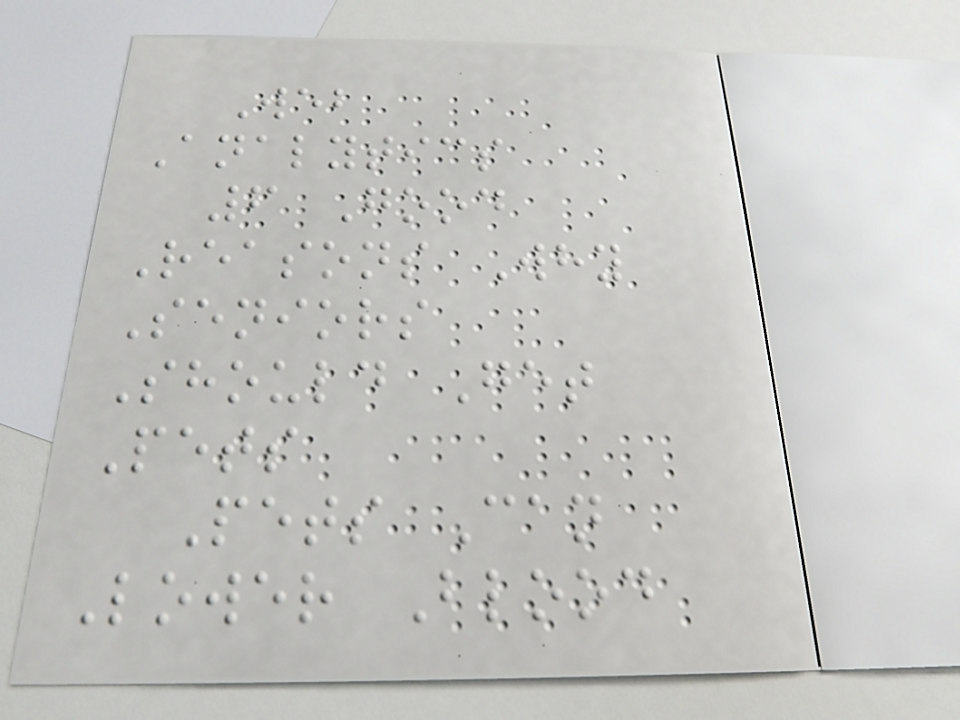Web
Analytics
6 Good
Reasons Why
Seniors
Should Get
Pets
Pets Can
Lower Blood
